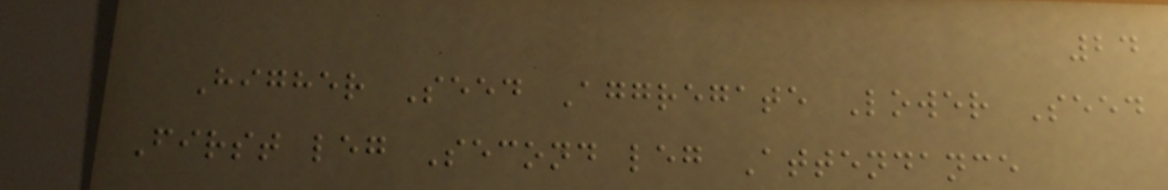24
Higher Seed Aggregate Lower Seed
First leg Second leg Attendance
